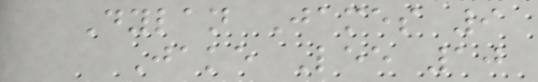Dylan James 9
Jake Lee 10
